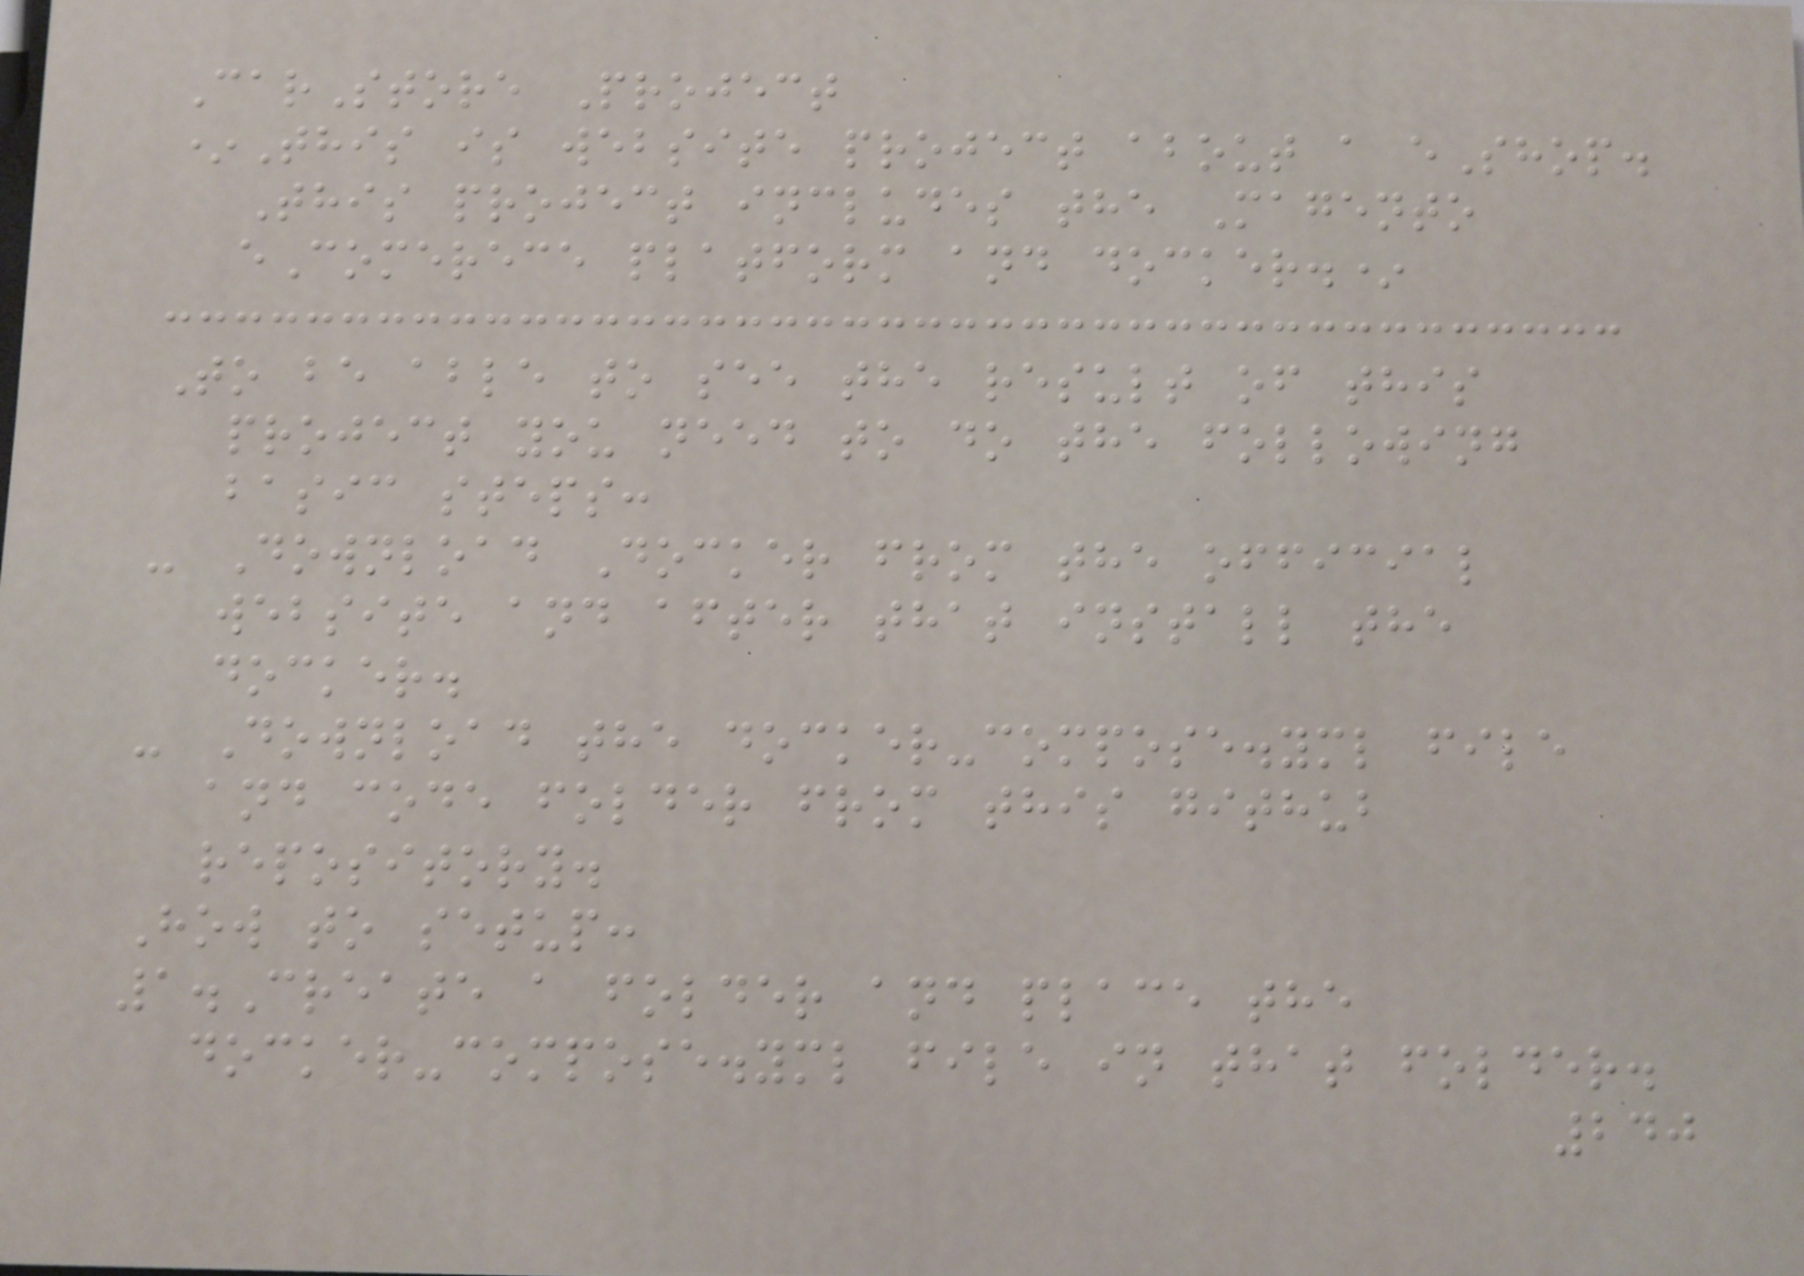CarStore Project
*This is website project about a eShop.
This project includes the Magento
eComerece platform and docker.*
To be able to see the result of this
project you need to do the following
basic steps:
- Download Docker from the official
website and after that install the
docker.
- Download the docker-compose.yml file
and code folder from this github
repository.
How to setup:
1.Create a folder and place the
docker-compose.yml file in that folder.
240
